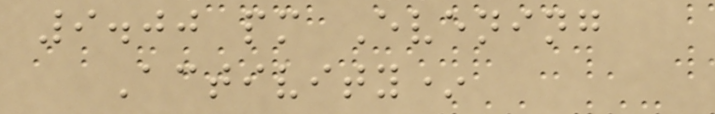9.00 pm Evening
Activity*
